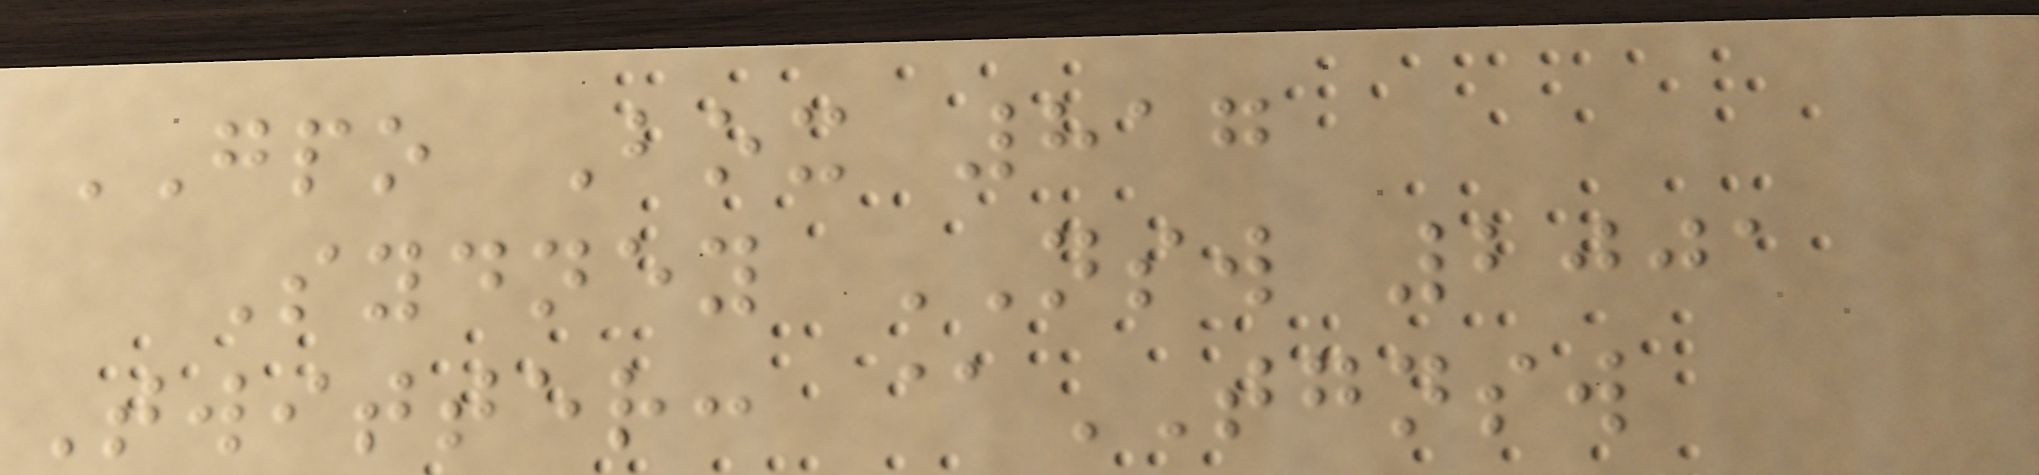GPO Box 817
Sydney NSW 2001
Twitter: @TGNSW
